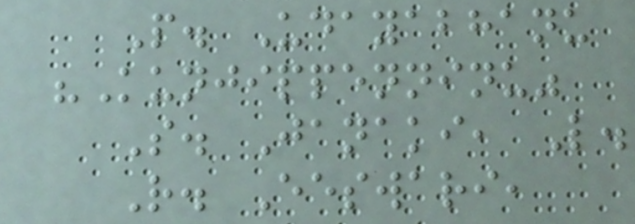P. Udayabhanu
"Kunjippenninu"
S. Janaki, L.
R. Eeswari,
